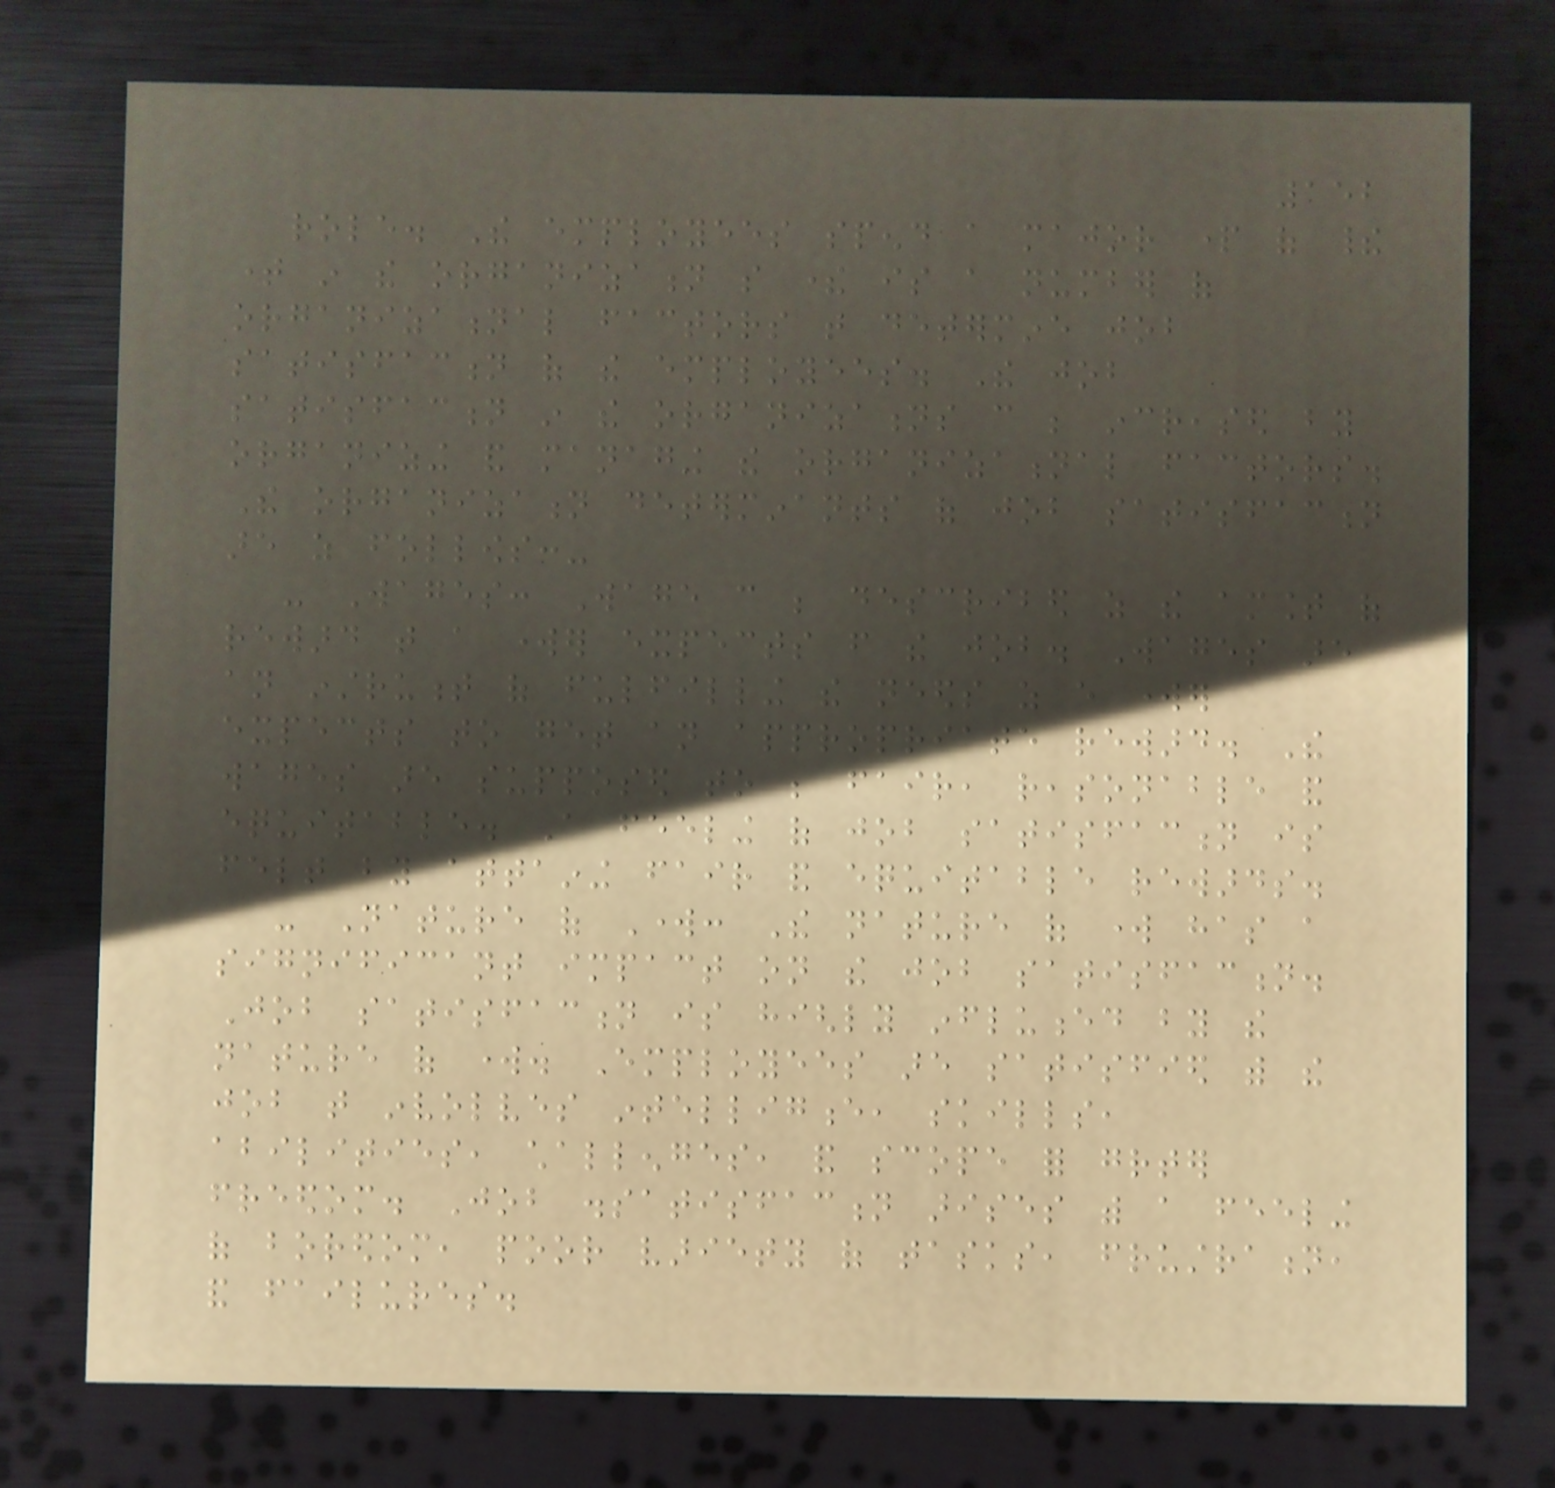152
role. The employees spend a major part of their
time in the organization so there is a number of
organizational factors that determine job
satisfaction of the employees. The job
satisfaction in the organizations can be increased by
organizing and managing the organizational factors.
The organization determinants of job satisfaction
are as follows:-
- Wages: Wage can be described as the amount of
reward that a worker expects from the job. Wages are
an instrument of fulfilling the needs as every worker
expects to get an appropriate reward. The
wages are supposed to be fair, reasonable and
equitable. A feeling of job satisfaction is
felt by attaining fair and equitable rewards.
- Nature of Work: The nature of work has a
significant impact on the job satisfaction.
Job satisfaction is highly influenced by the
nature of work. Employees are satisfied with the
job that involves intelligence, skills,
abilities, challenges, and scope for greater
freedom. Job dissatisfaction arises with a feeling
of boredom, poor variety of tasks, frustration,
and failures.
